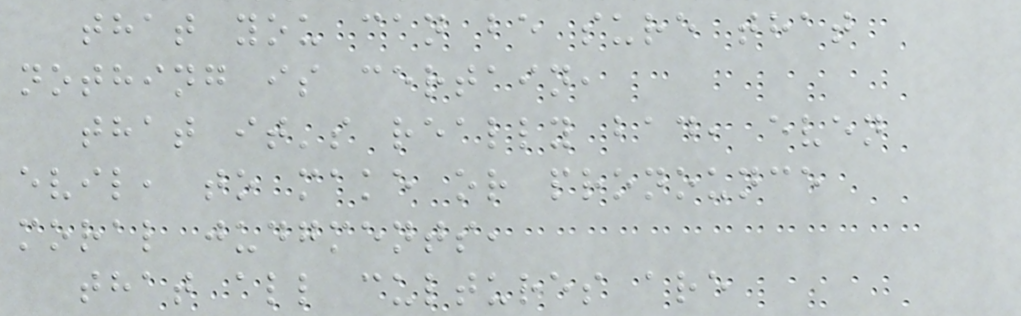that you can be sure that
nothing is certain,
that it's really bad, even
evil, to make or pronounce
moral judgments,
that all cultures are
